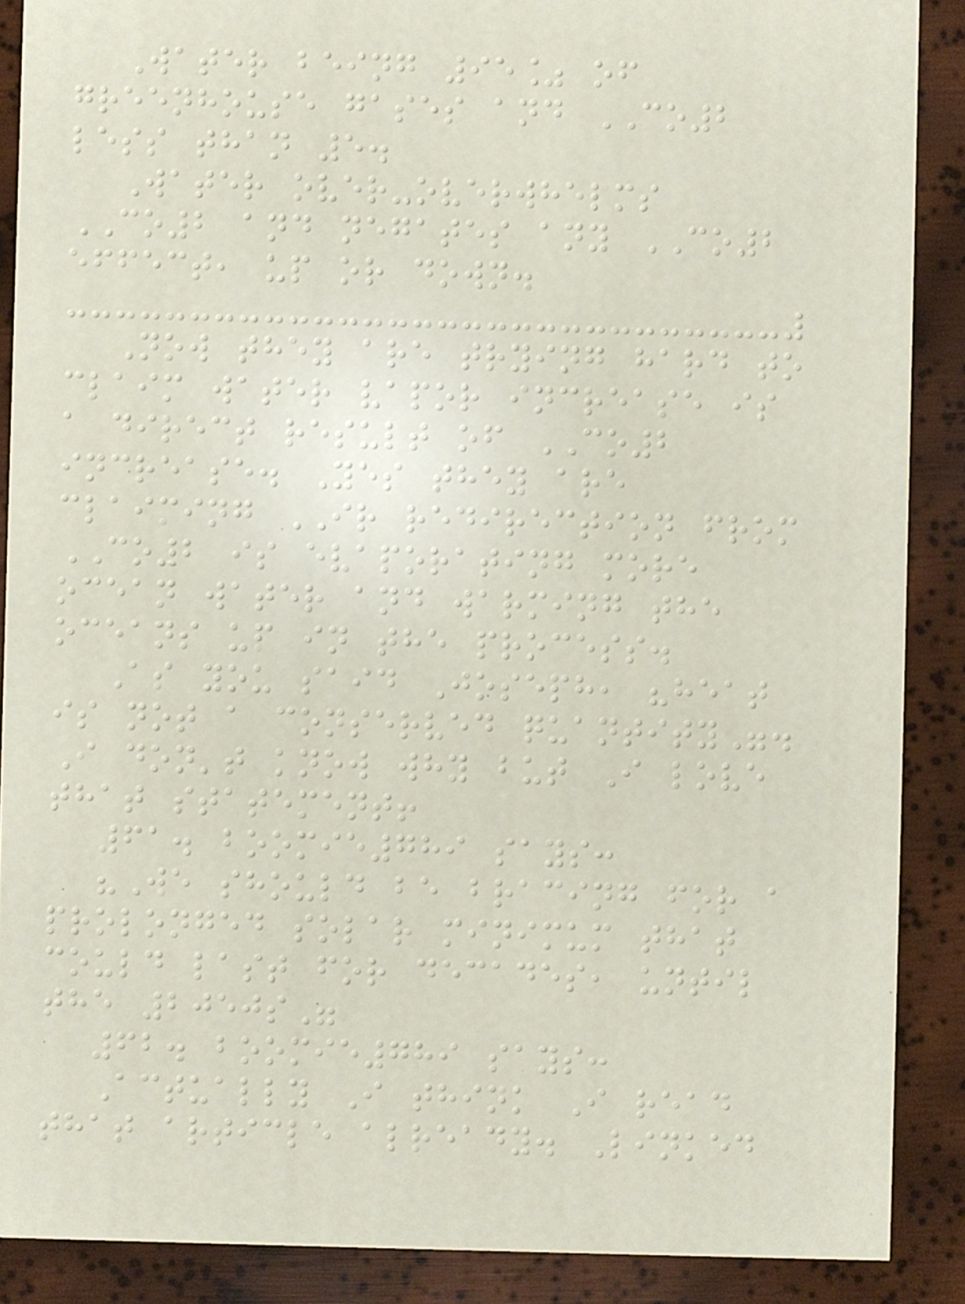Water being 95% of
greenhouse gases and CO2
less than 5.
Water over-overwhelms
CO2 and negates any CO2
effect, up or down.
Now they are trying hard to
claim water vapor increase is
a direct result of CO2
increase. Yes they are
claiming IR redirection from
CO2 is evaporating more
ocean water and warming the
oceans up in the process.
As you said Joseph, "heat
is not a conserved quantity".
I don't know why but I love
that statement!
61. boomie789 says:
"We should be bracing for a
prolonged solar minimum that
could last for decades, until
the 2050s"
62. boomie789 says:
Actually I think I read
that article already. Linked
